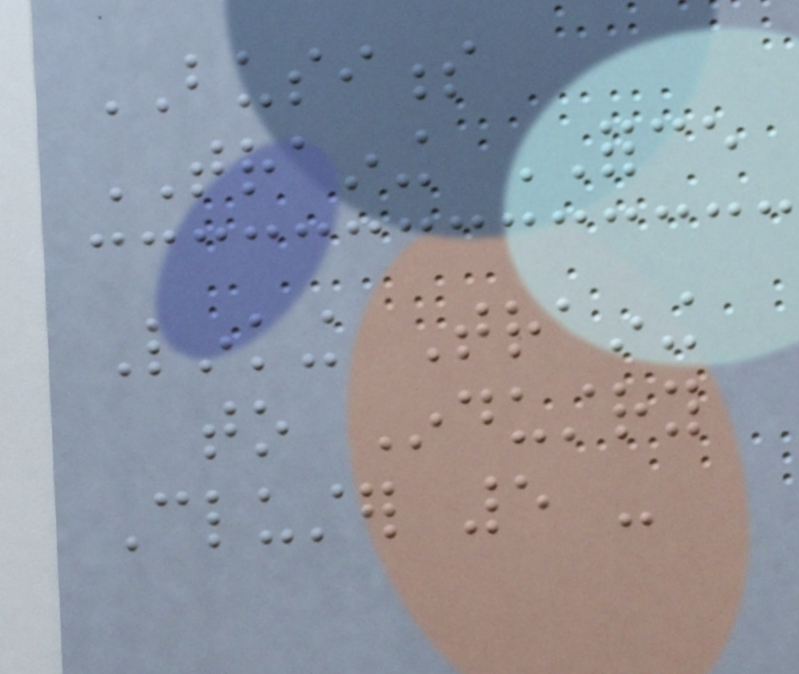BUSINESS
TRAINING FORCE
Linking Training
to Industry
Cluster 5 -
